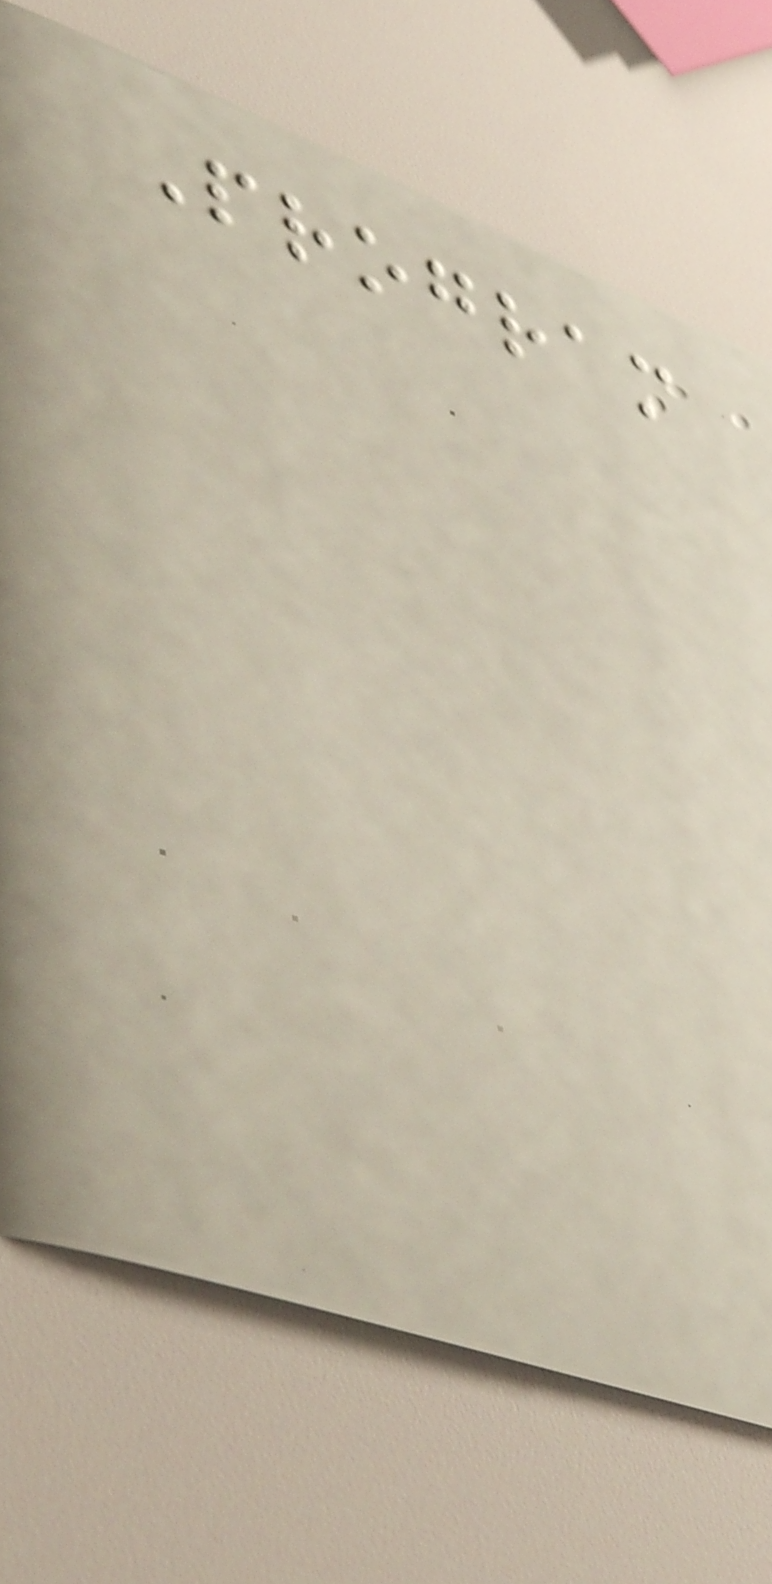Program
